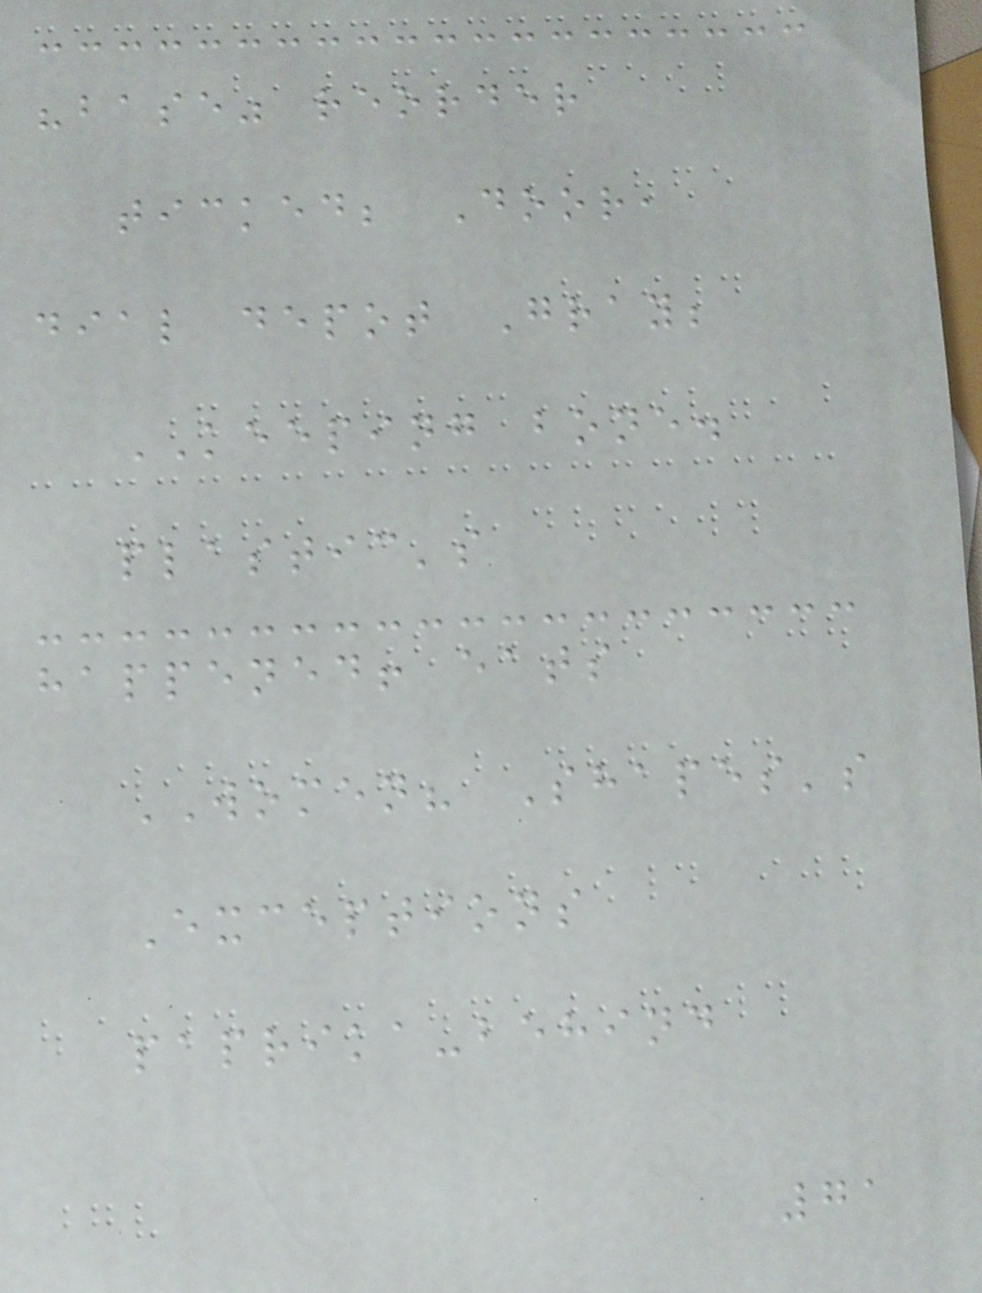"base" reorder
ticked; Door,
dial depot Gray;
KEEPING bone.
plastic's
happened! eats
WOMEN? Shapes's
Exceptions
paprika-behind
71
